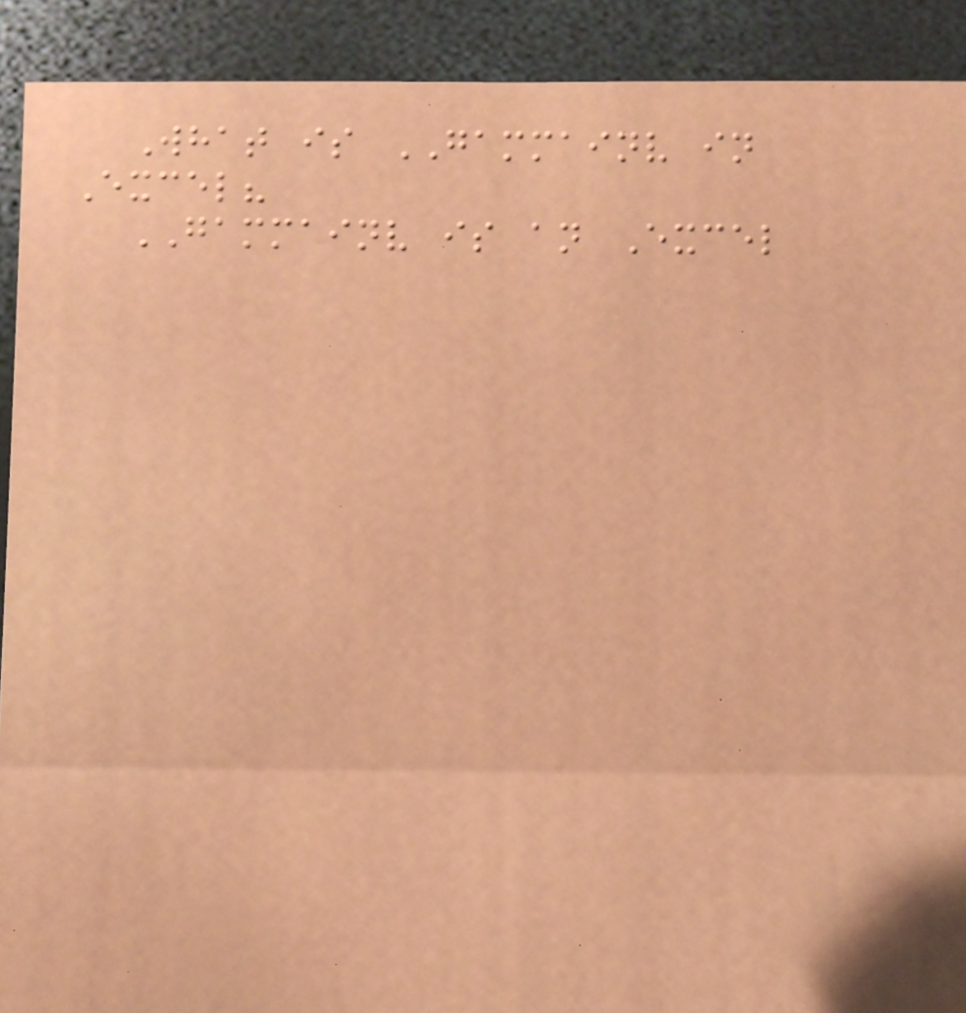What is GAMMAINV in
Excel?
GAMMAINV is an Excel
